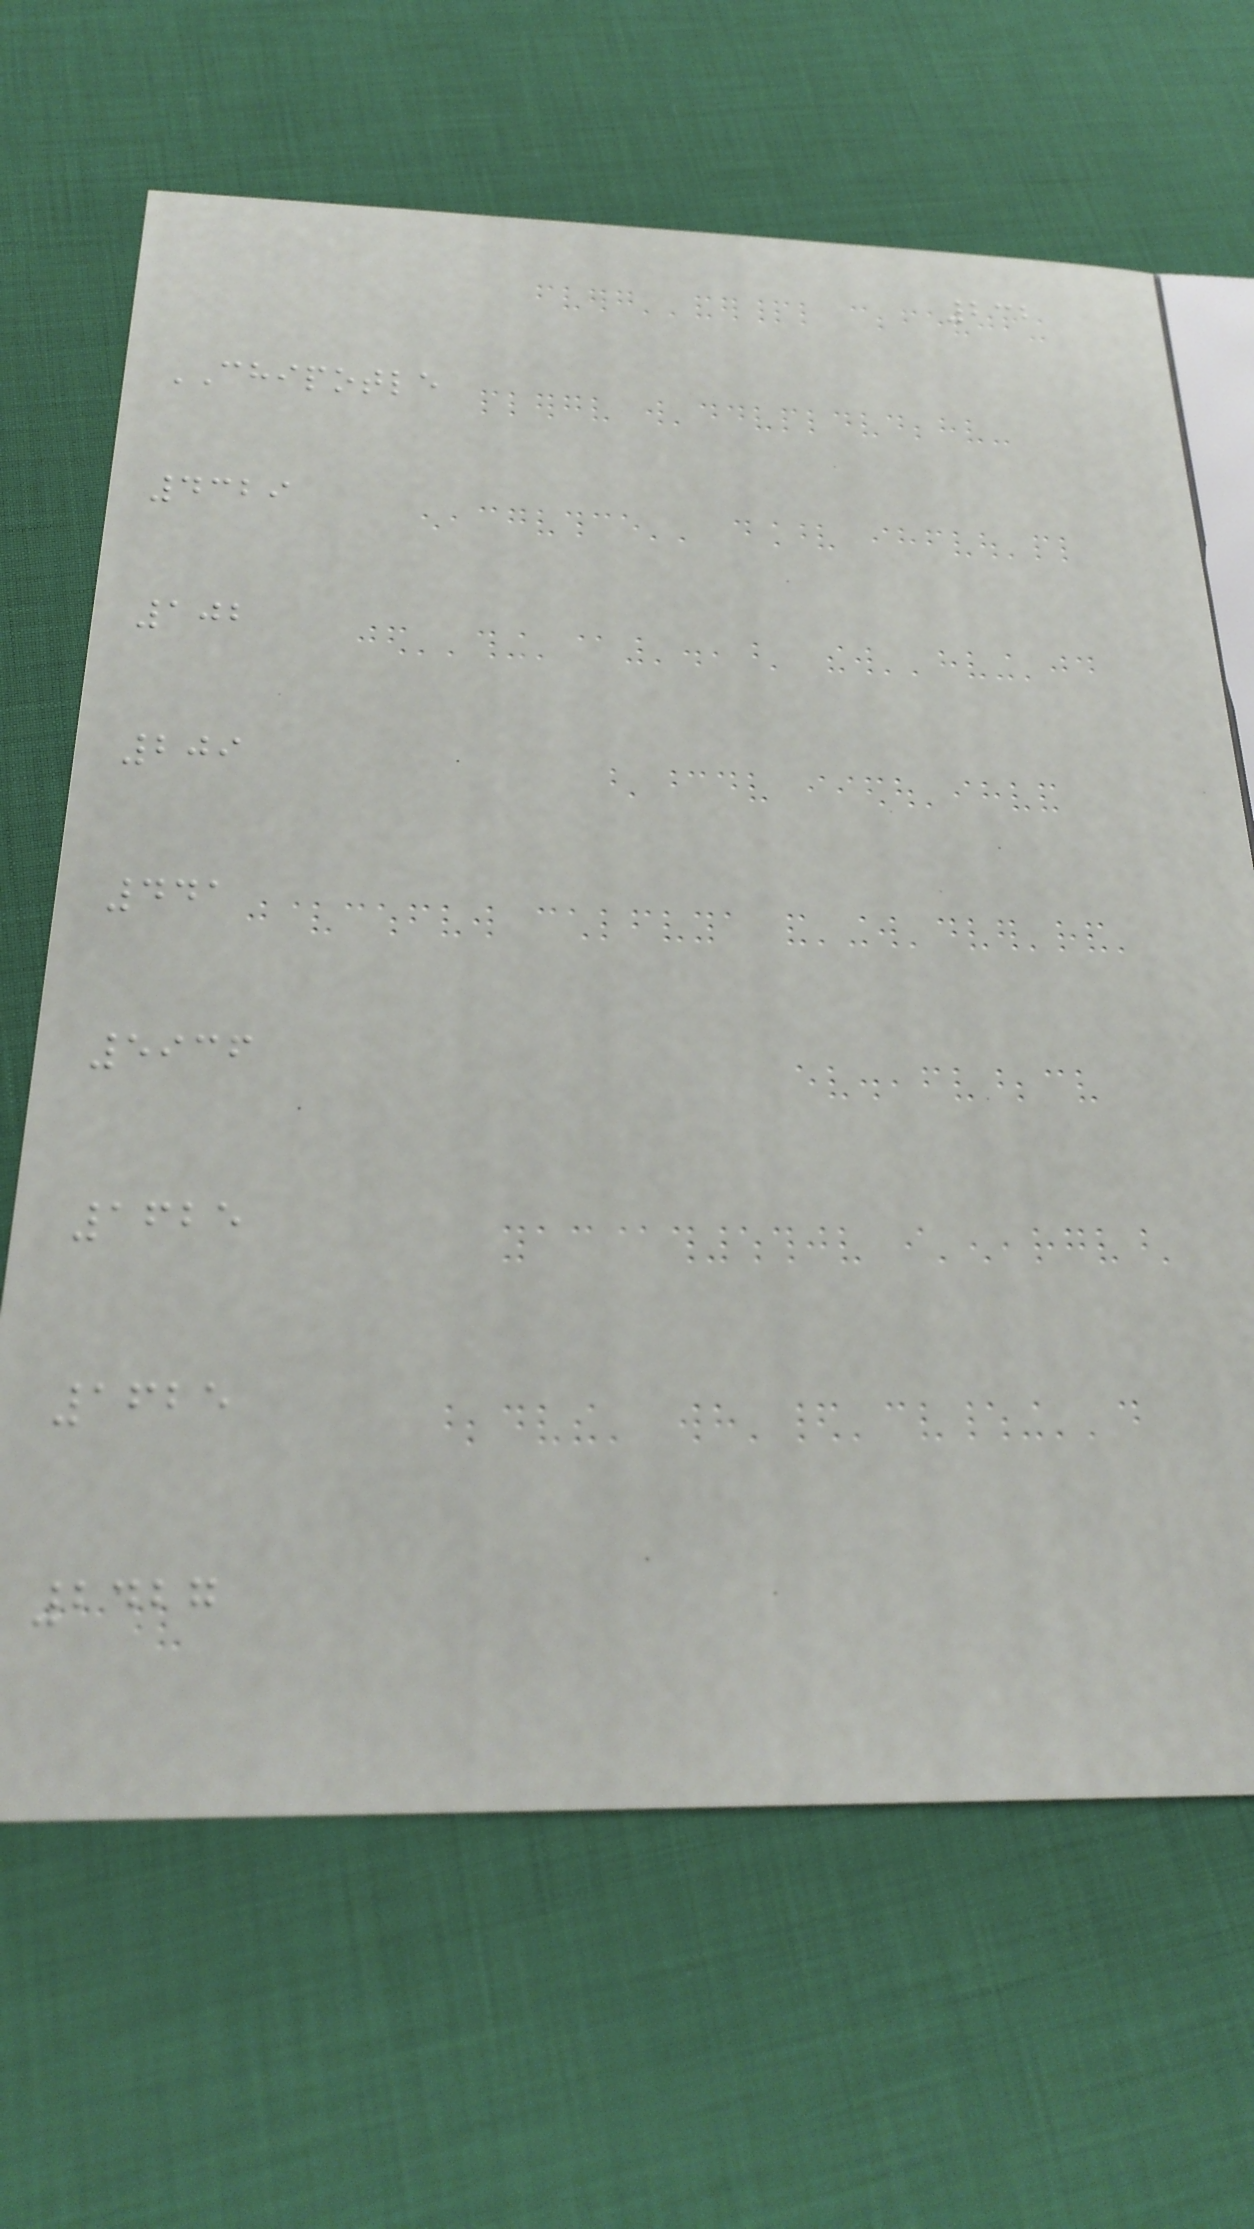232
CHIPOTLE
4329
102
209
441
5936
1625
1625
2427
